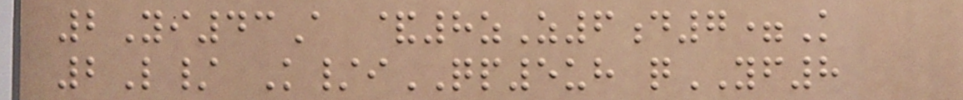2Yi43A &8zZ6d7=K
2L/ K/iQP5uh qYF8
